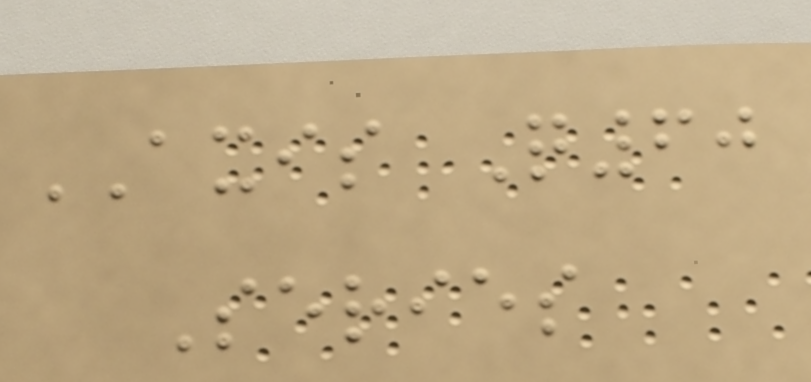AXIS Q60
Series
